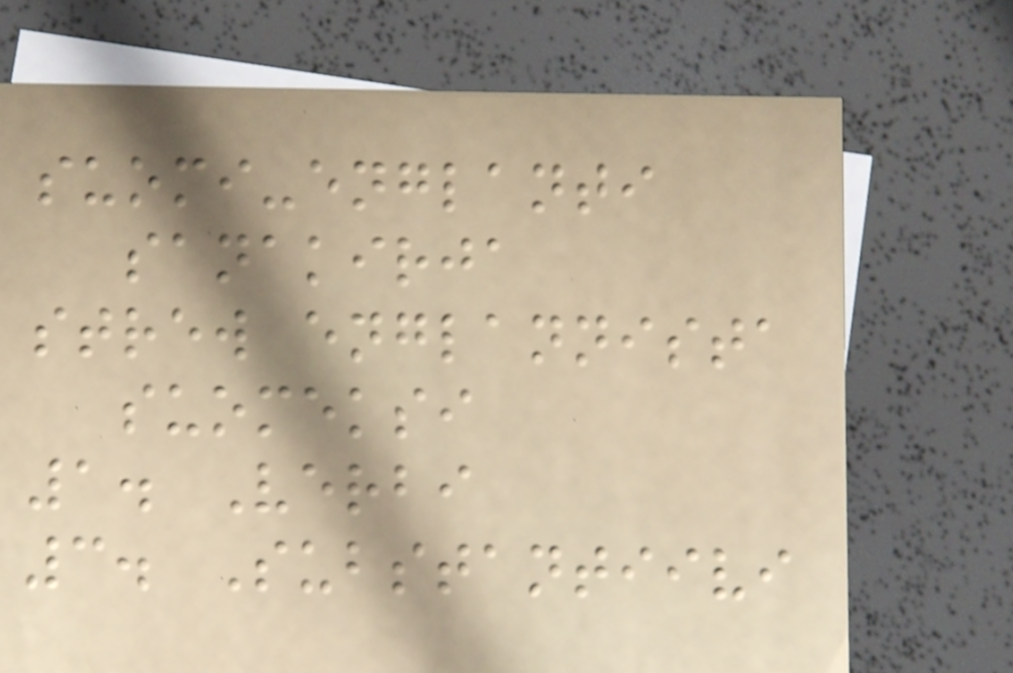suomi-englanti
sanakirja
strew englannista
suomeksi
1. Verbi
3. Substantiivi
